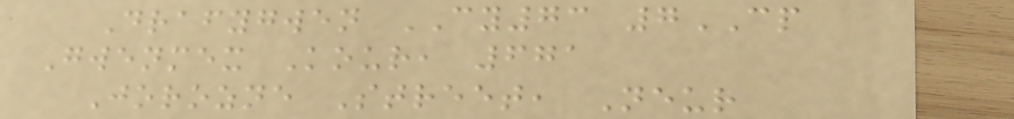Drafygwen CY73 7CP
Gwenmex Kour, 671
Jorozne Street, Neur
